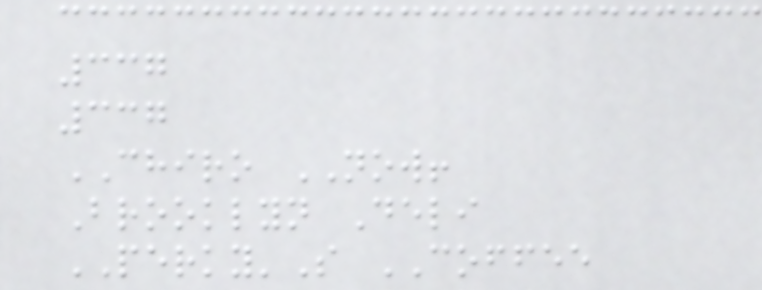337
337
CHIRO NOW!
Brooklyn Deli
PERKY'S COFFEE
